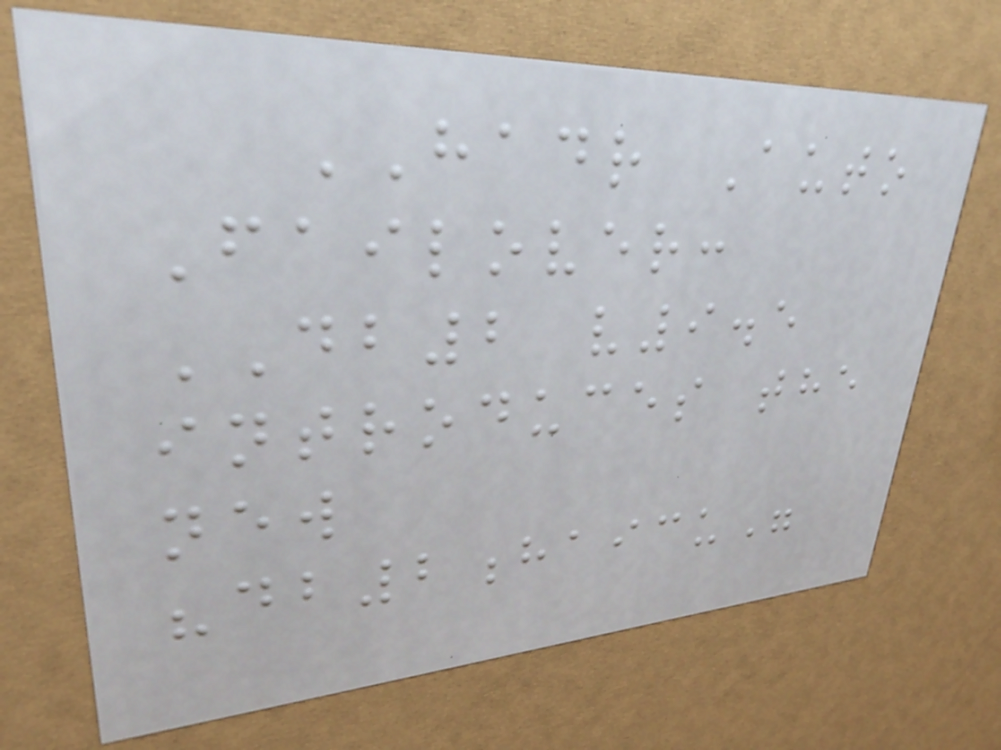HADR Auto
Failover:
DB2 v9.5
introduces the
new
"db2haicu"
